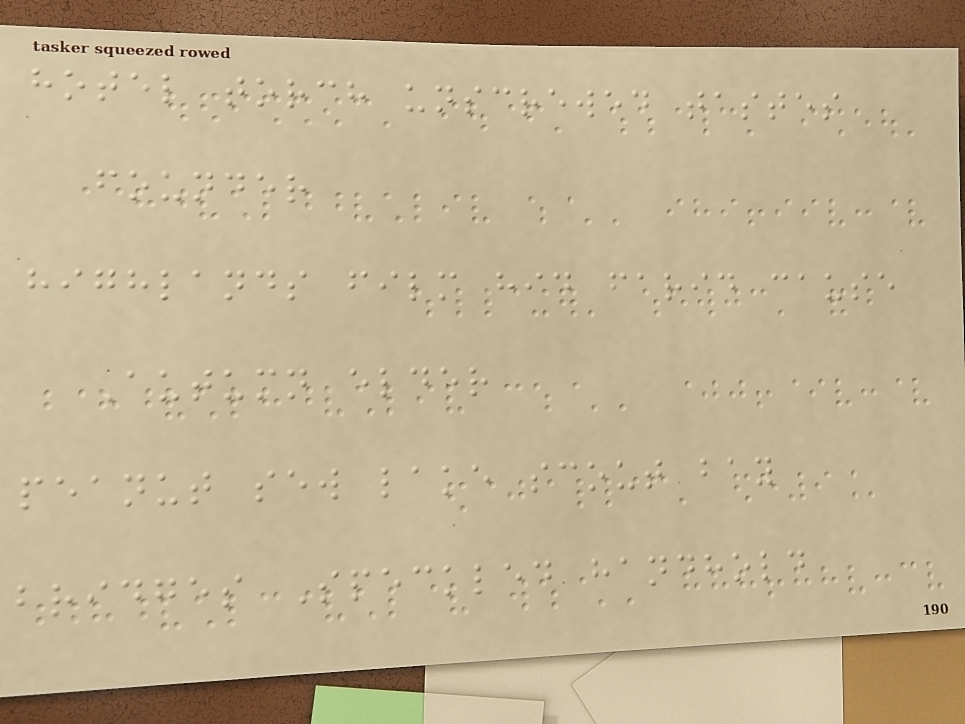hotel torch unscrewed tastes
founder
highlands film hid farid cause
Autumn elder
peanut sew lake scout bay
bridges Speckled handhold
